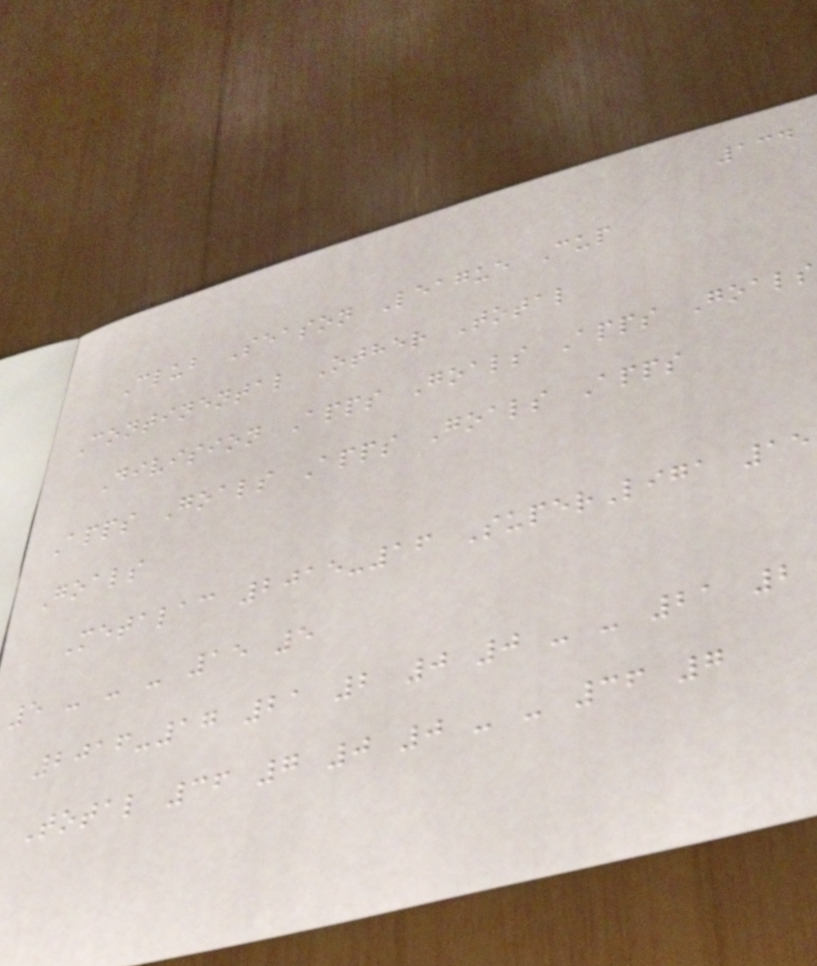134
Club Season League Cup
Continental Other Total
Division Apps Goals Apps Goals
Apps Goals Apps Goals Apps
Goals
Metalac 2015-16 SuperLiga 15
5 - - - 15 5
2016-17 21 2 0 0 - - 21 2
Total 36 7 0 0 - - 36 7
